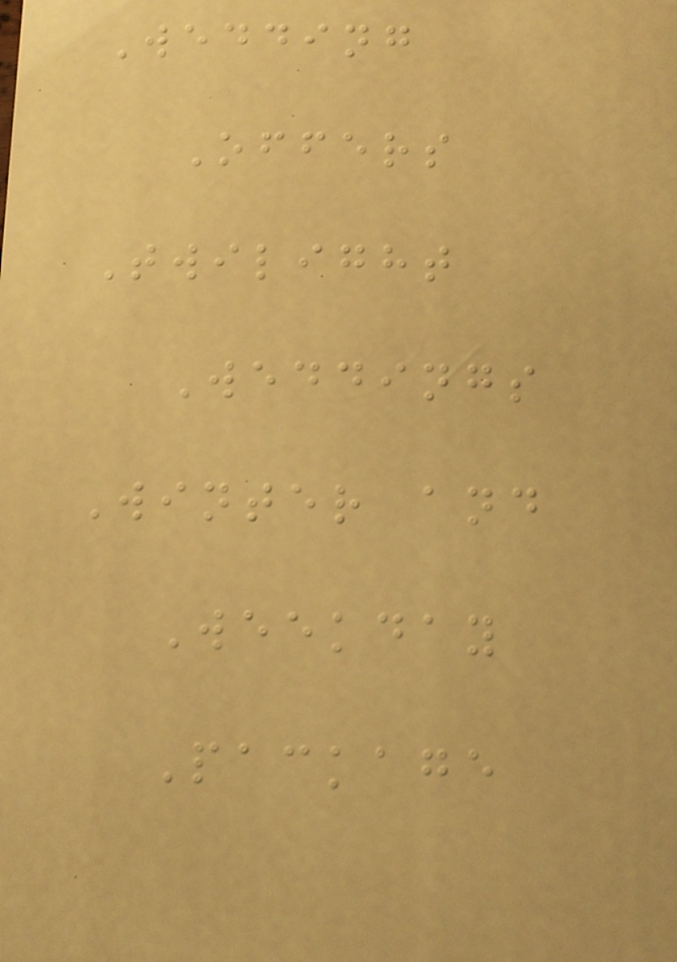Wedding
Offers
Twilight
Weddings
Winter and
Weekday
Package
